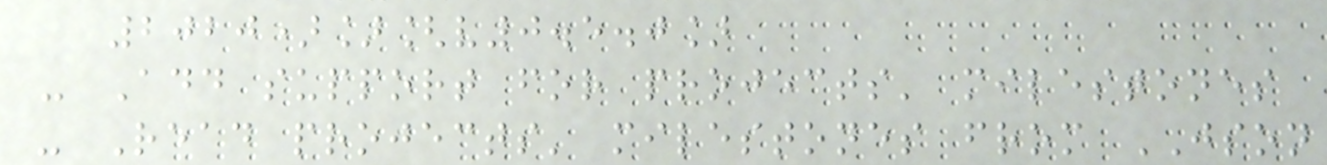2020)][v0.5.0]
- Add support for projects' milestones
- Read projects' milestones from JSON
